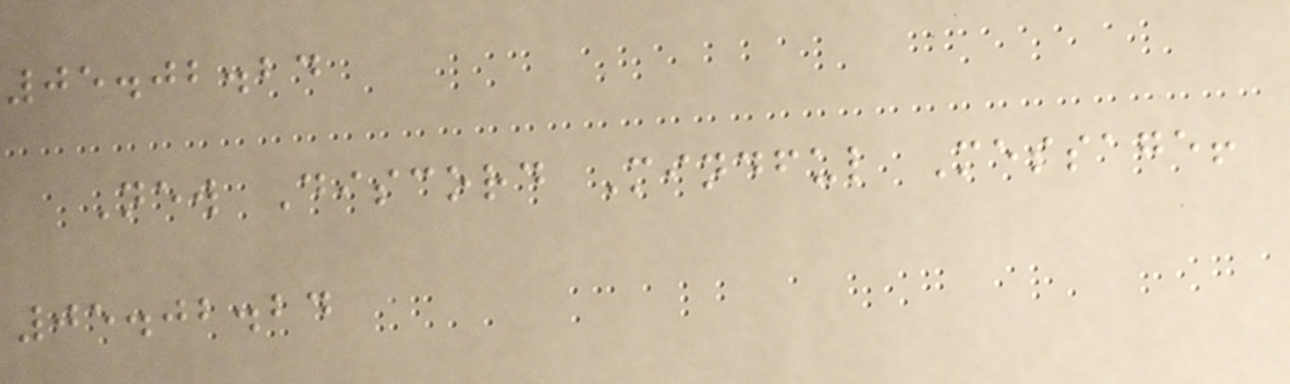05.02.24
New Discord Mindful Message!
05.02.24
